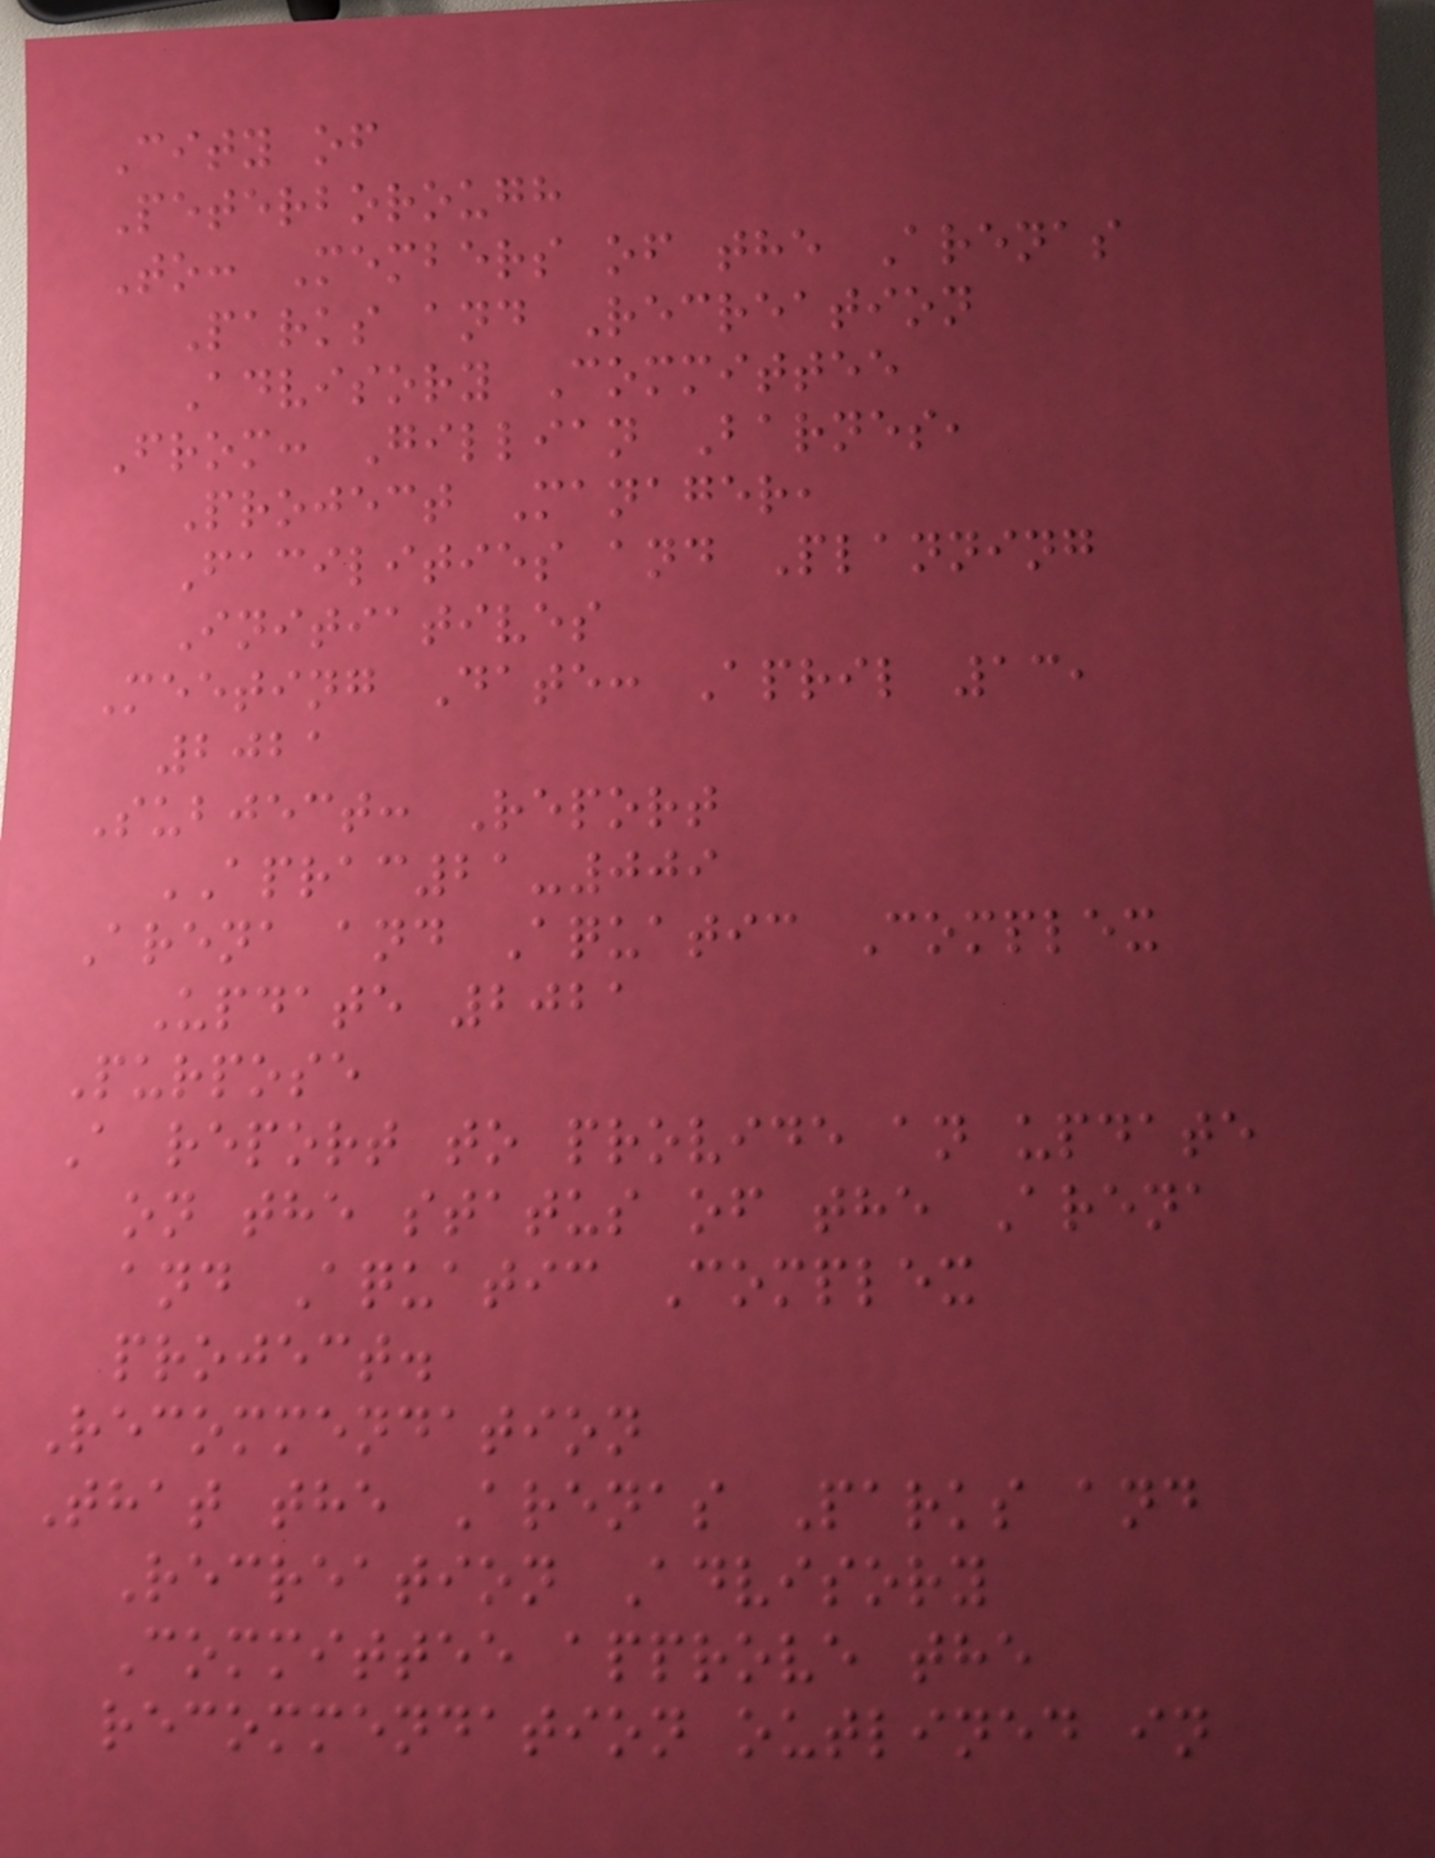City of
Peterborough
To: Members of the Arenas
Parks and Recreation
Advisory Committee
From: Gillian Barnes,
Project Manager,
Facilities and Planning
Initiatives
Meeting Date: April 13,
2021
Subject: Report
APRAC21-009
Arena and Aquatic Complex
Update 2021
Purpose
A report to provide an update
on the status of the Arena
and Aquatic Complex
project.
Recommendation
That the Arenas Parks and
Recreation Advisory
Committee approve the
recommendation outlined in
